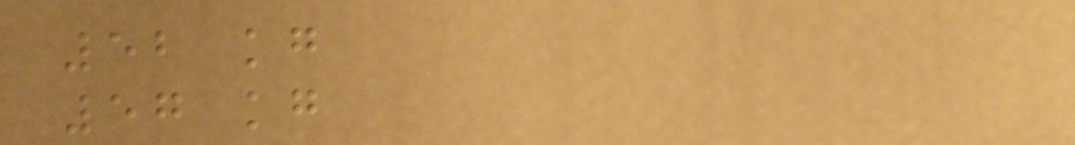52 kg
57 kg
